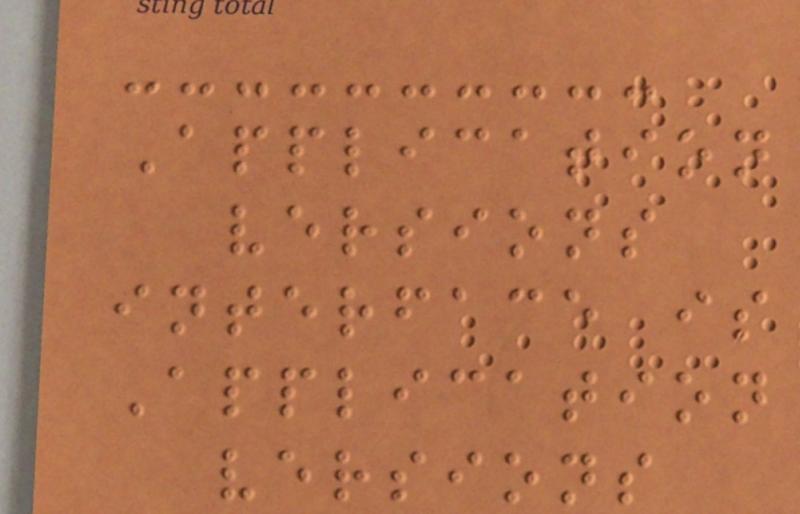Application
versions
interface is
Application
versions
